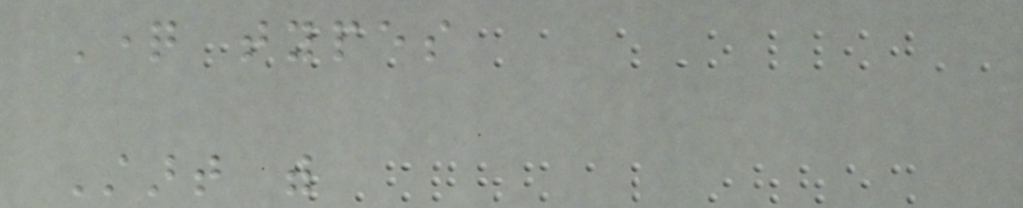Question types
Start with
